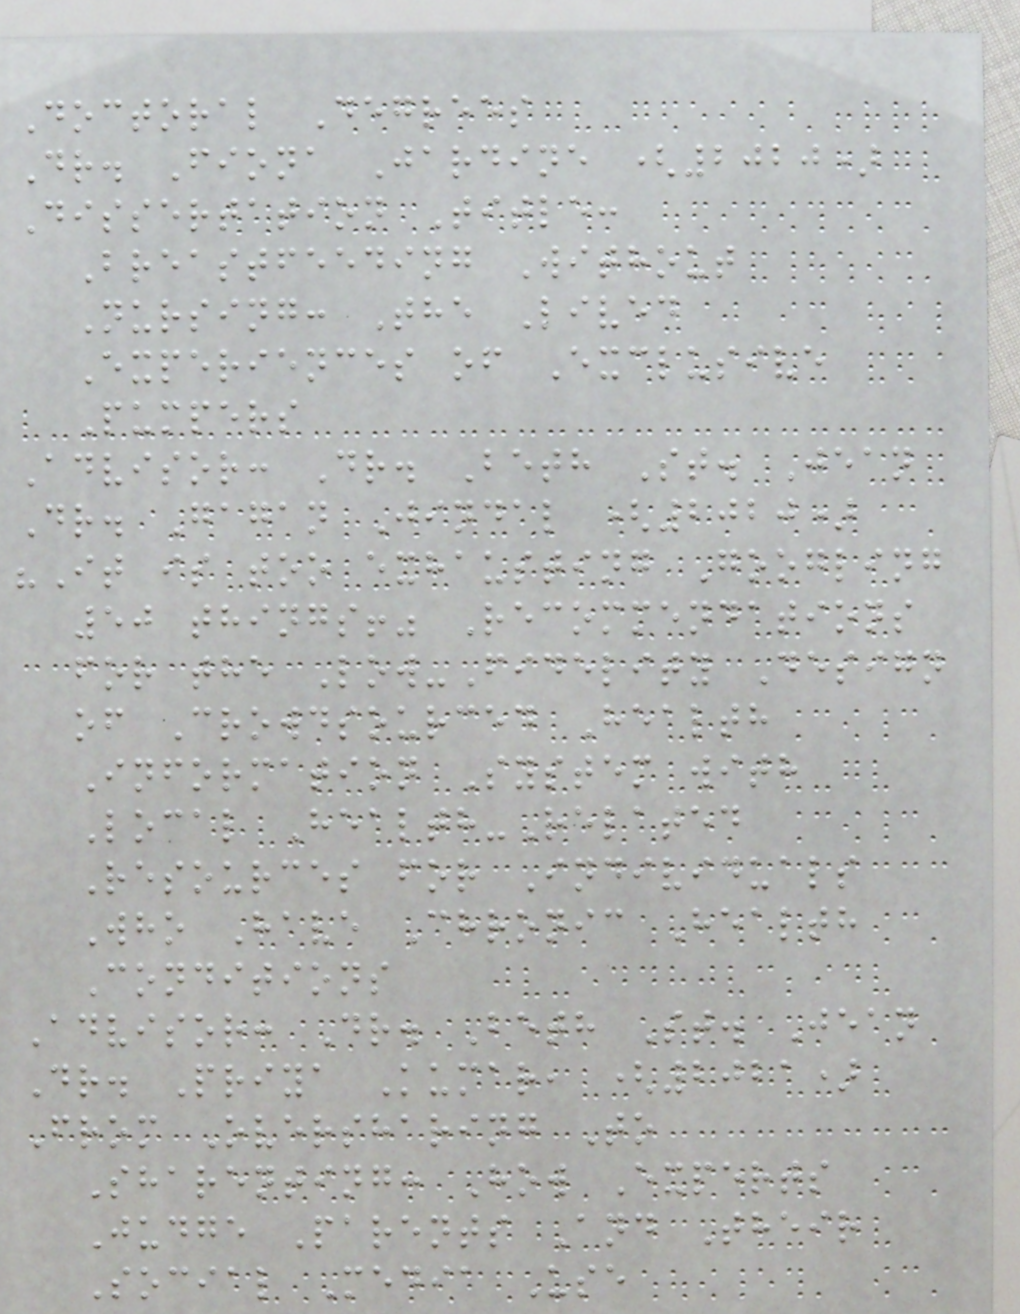Doctoral Degrees
Dr. Fiona Jardine (2020)
Dissertation Title:
Breastfeeding Without
Nursing: The Lived
Experiences of Exclusive
Pumpers
Advisor: Dr. Beth St. Jean
Dr. Gagan Jindal (2020)
"It is too exhausting Googling
50 things!" Recommendations
for the Low-Fidelity Design
of Crowdsourced Health
Information System with
Local Health-Related
Resources for Individuals
Who Have Chronic Health
Conditions
Advisor: Dr. Beth St. Jean
Dr. Priya Kumar, (2021)
From Oversharing To
Sharenting: How Experts
Judge Parents And Their
Social Media Use
